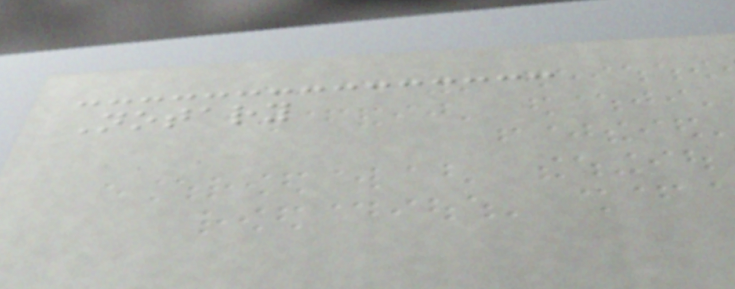Notary
